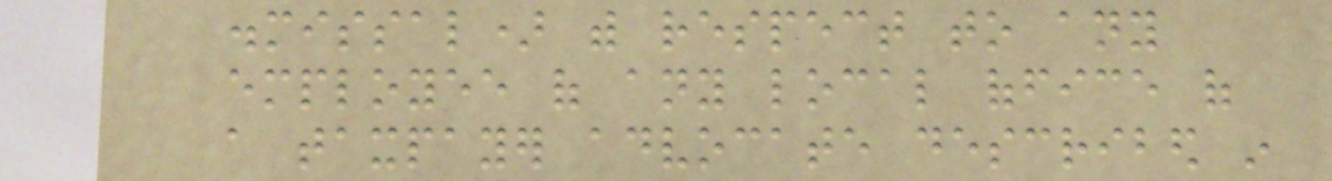dismissal) with respect to any
employee of any local office of
a taxpayer advocate described in
